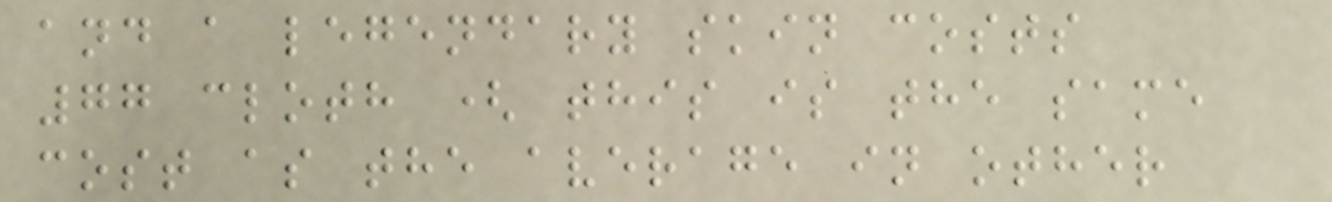and a legendary skin costs
77 cloth ( this is the same
cost as the average in other
